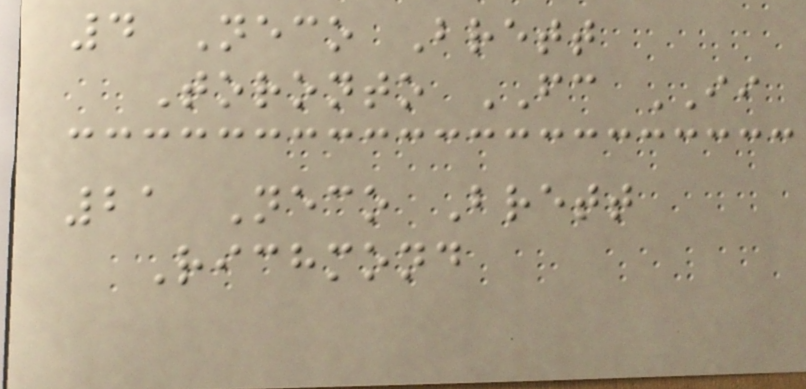4 Neco Brett
Toronto FC II
21 Neco Brett
Richmond
